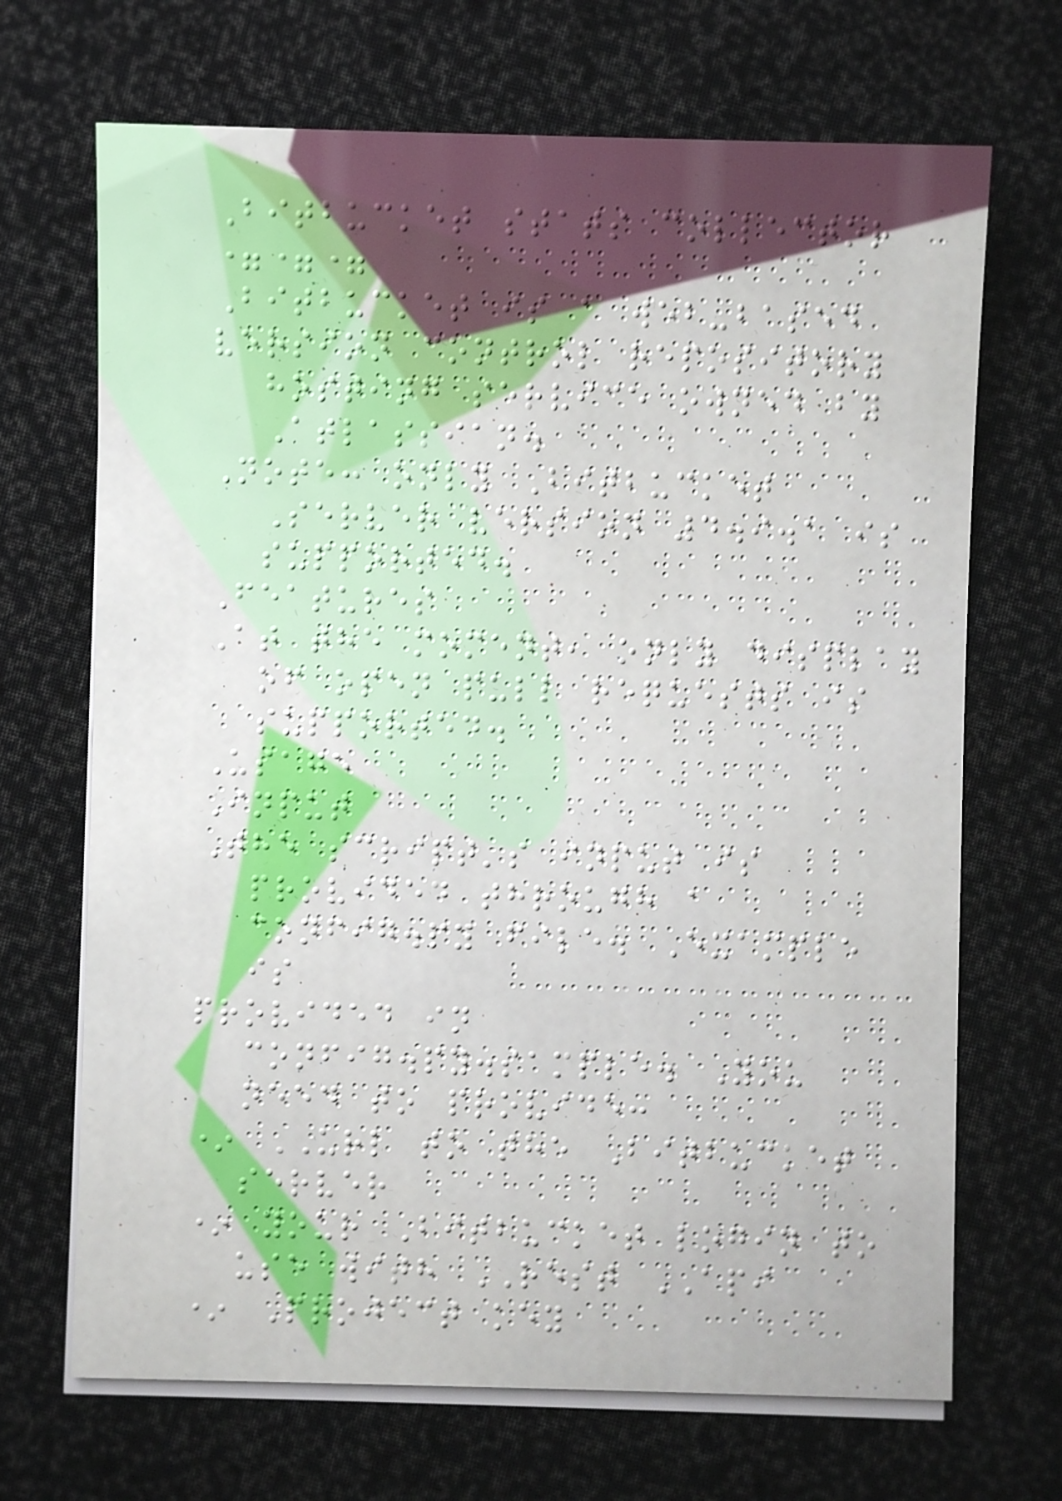Bitbucket stats collector
===
Bitbucket is a web-based
version control repository
hosting service owned by
Atlassian.
Note: only Bitbucket
Server version 4.9.1 is
supported.
Features
At the moment, only display
of open pull requests is
supported.
Usage
Input
The script's input is
provided through a
config.py file. Example
is
provided in
config.py.sample. You
need to provide:
* URL to the Bitbucket
server
* your Bitbucket login to
use with REST API
* Project key
